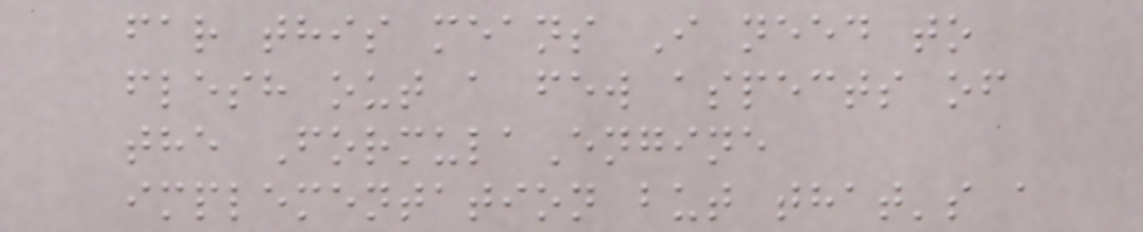far this means I need to
flesh out a few aspects of
the FormulaEngine
implementation but that's a
